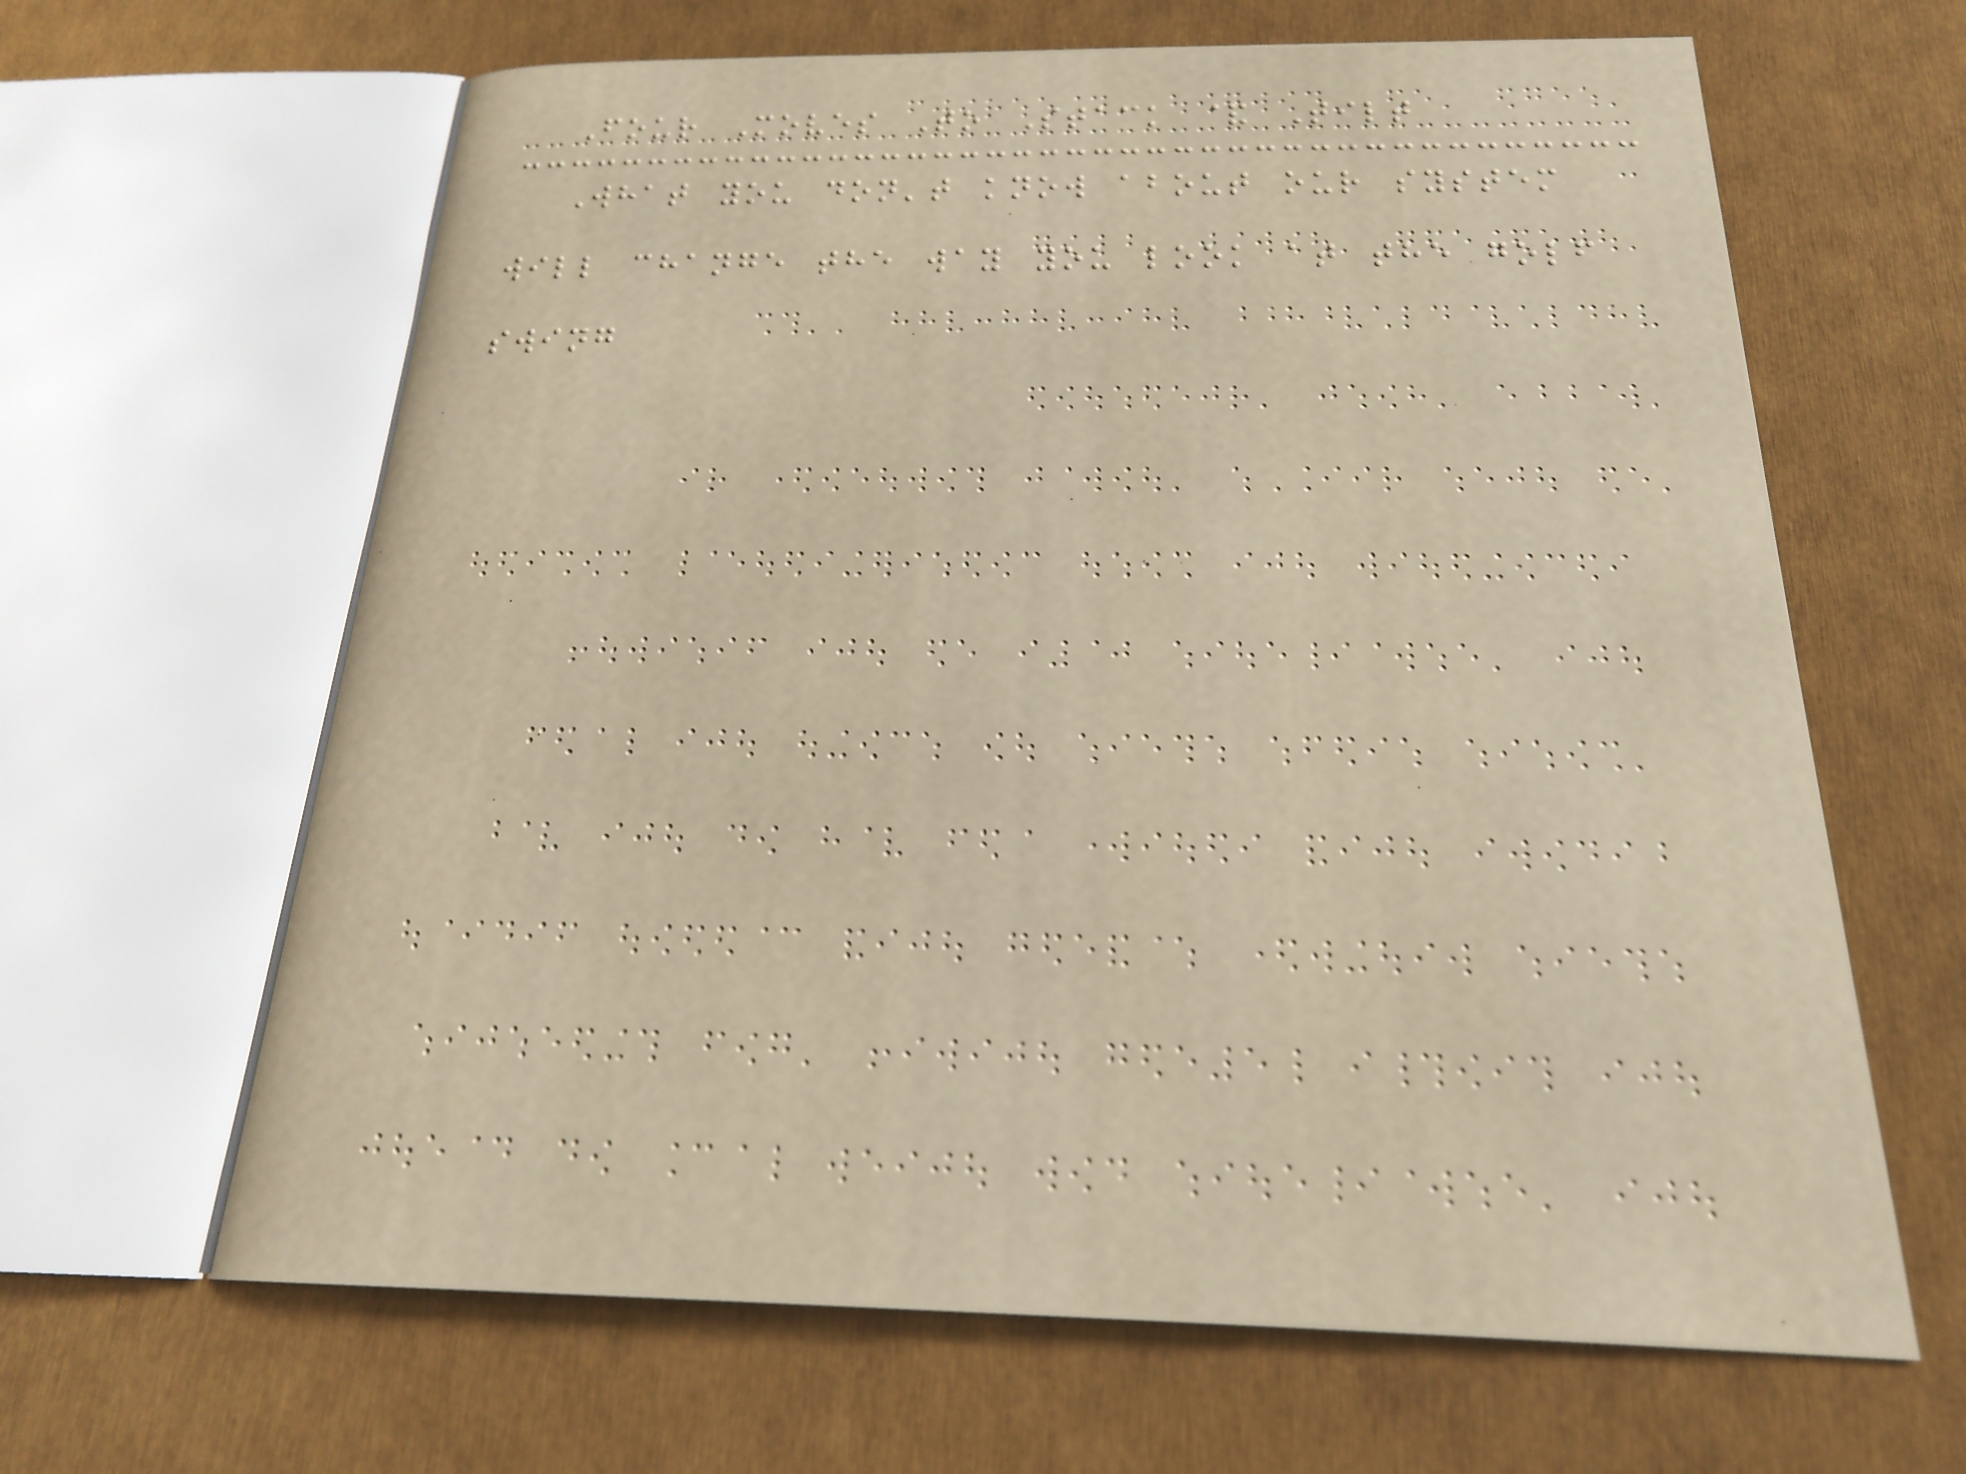Four Moves To Stack & Tilt
What you don't know about our system
will change the way you look at the golf
swing
